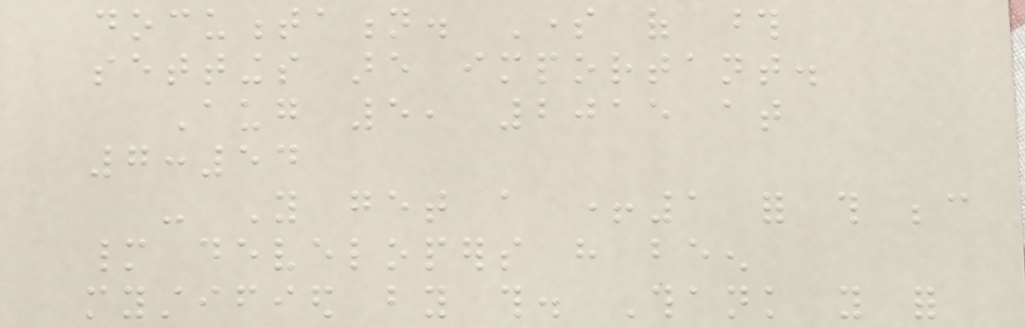documentation. Some of those
settings are important.
Aug 5, 2015 at
7:54
- You get a +1 for this because
many developers have been
mystified by this. Thank you for
